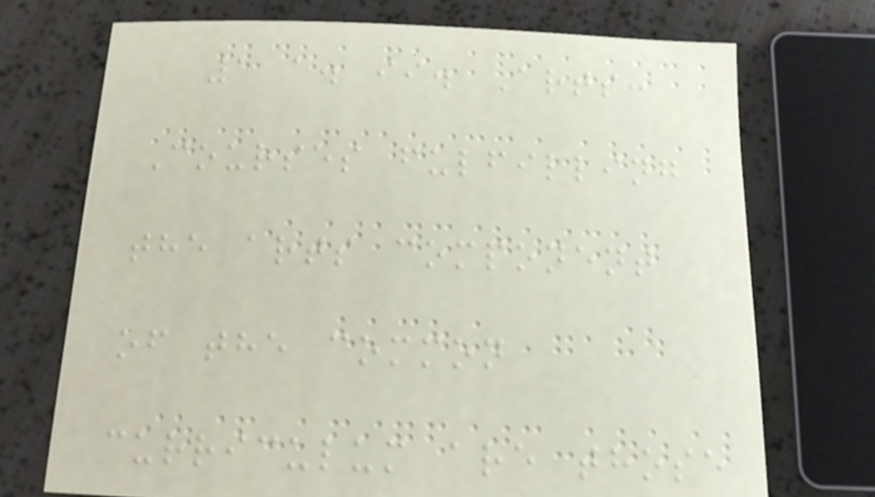1 a. ii. Arts:
Courses fulfilling
the arts component
of the common
curriculum are those
